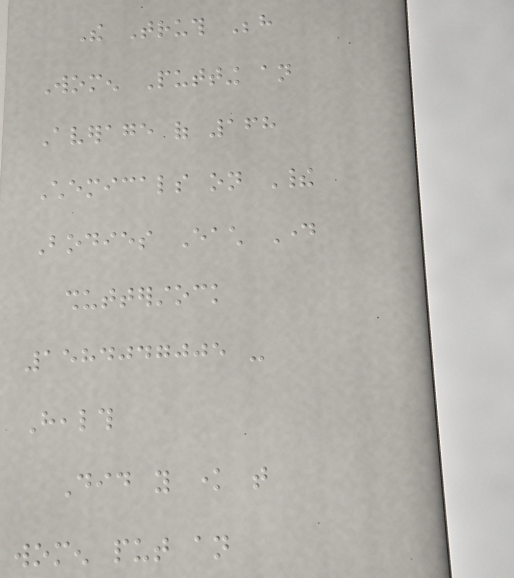The Truth Behind
Women Putting an
Average of 168
Chemicals on Their
Bodies Each Day
shutterstock
1584047005 -
Health
Did you know that
women put an
